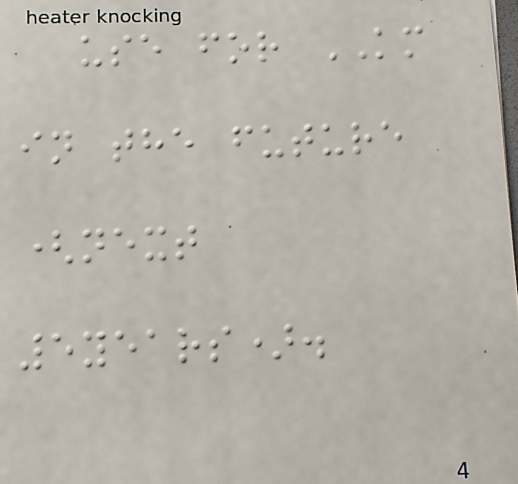use for KM
in the future
(next
5years).
